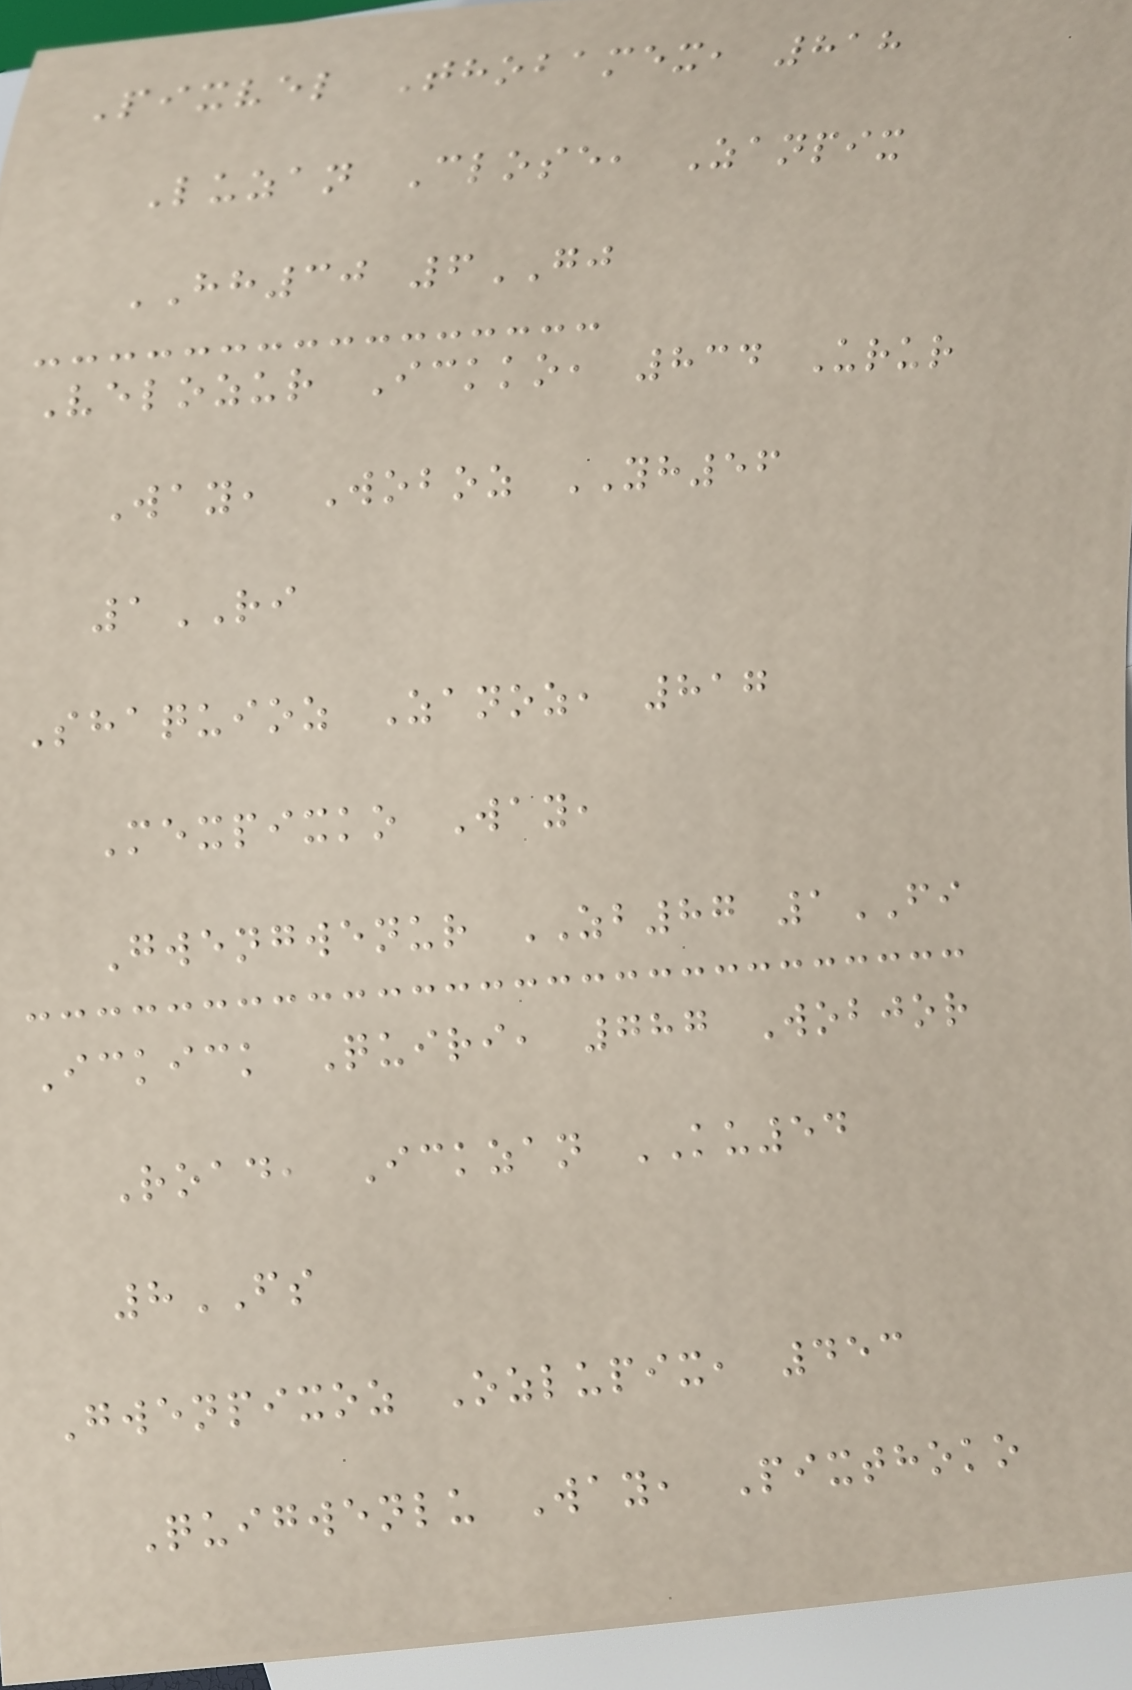Pixvel Thobamex, 818
Luzan Close, Zanpix
HH30 6GJ
Velozur Ickko, 834 Urur
Way, Woboz YH56
1RI
Shaquioz Zanoz, 817
Mexpixko Way,
Gwengwenur ZB87 1FI
Ickick Quiri, 787 Wobjor
Road, Ickzan KU54
8FS
Gwenpixoz Ozlupix, 453
Quigwenlu Way, Pixthoko
